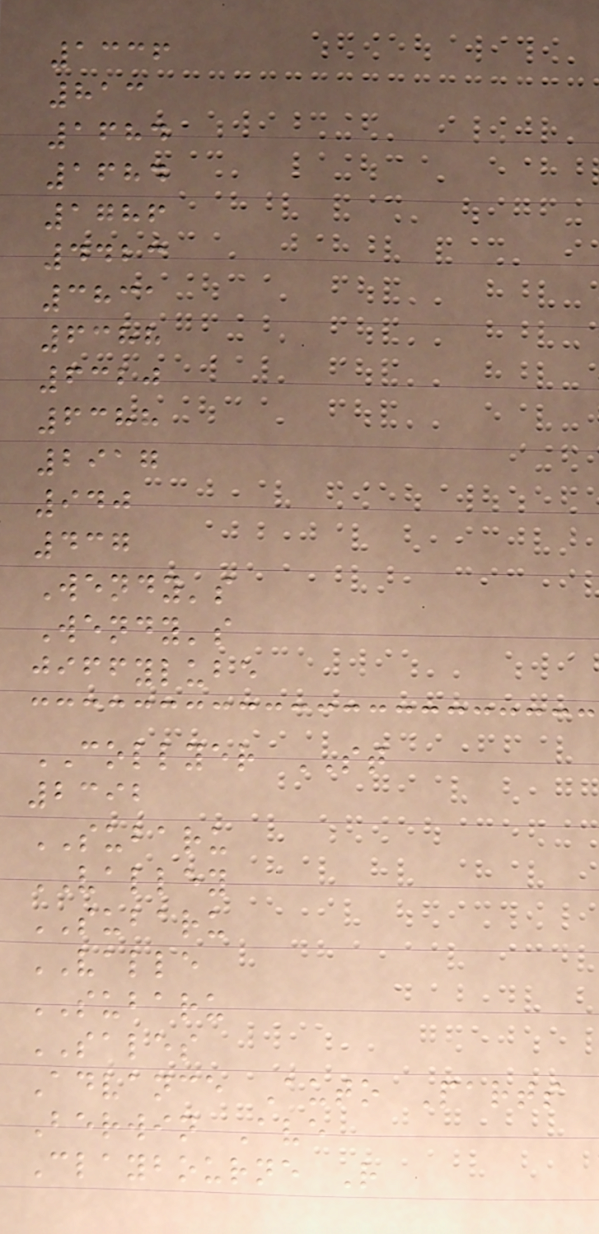1336
813
1684
1684
1786
4423
3831
6388
6320
6388
2917
940
437
Wendy's
Wendy's
jiffylube
COLLYER ST
2392
SUBARU
VALLEY
SUBARU
VALLE
SUBARU
SALES
Advance Auto Parts
Berwin Ave
Claybourne R
